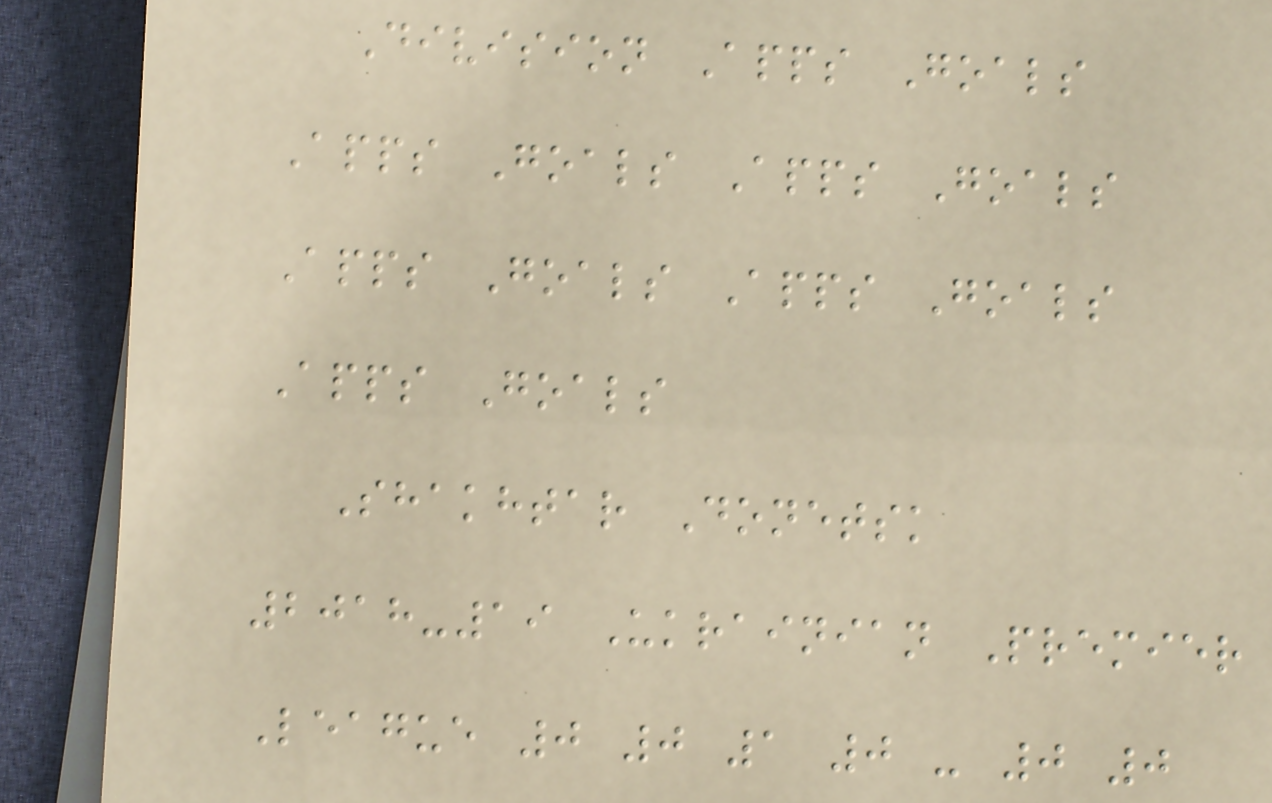Division Apps Goals
Apps Goals Apps Goals
Apps Goals Apps Goals
Apps Goals
Shakhtar Donetsk
2018-19 Ukrainian Premier
League 0 0 1 0 - 0 0
